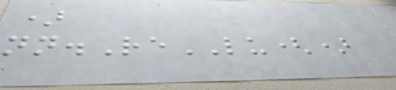)
nn.ReLU()
